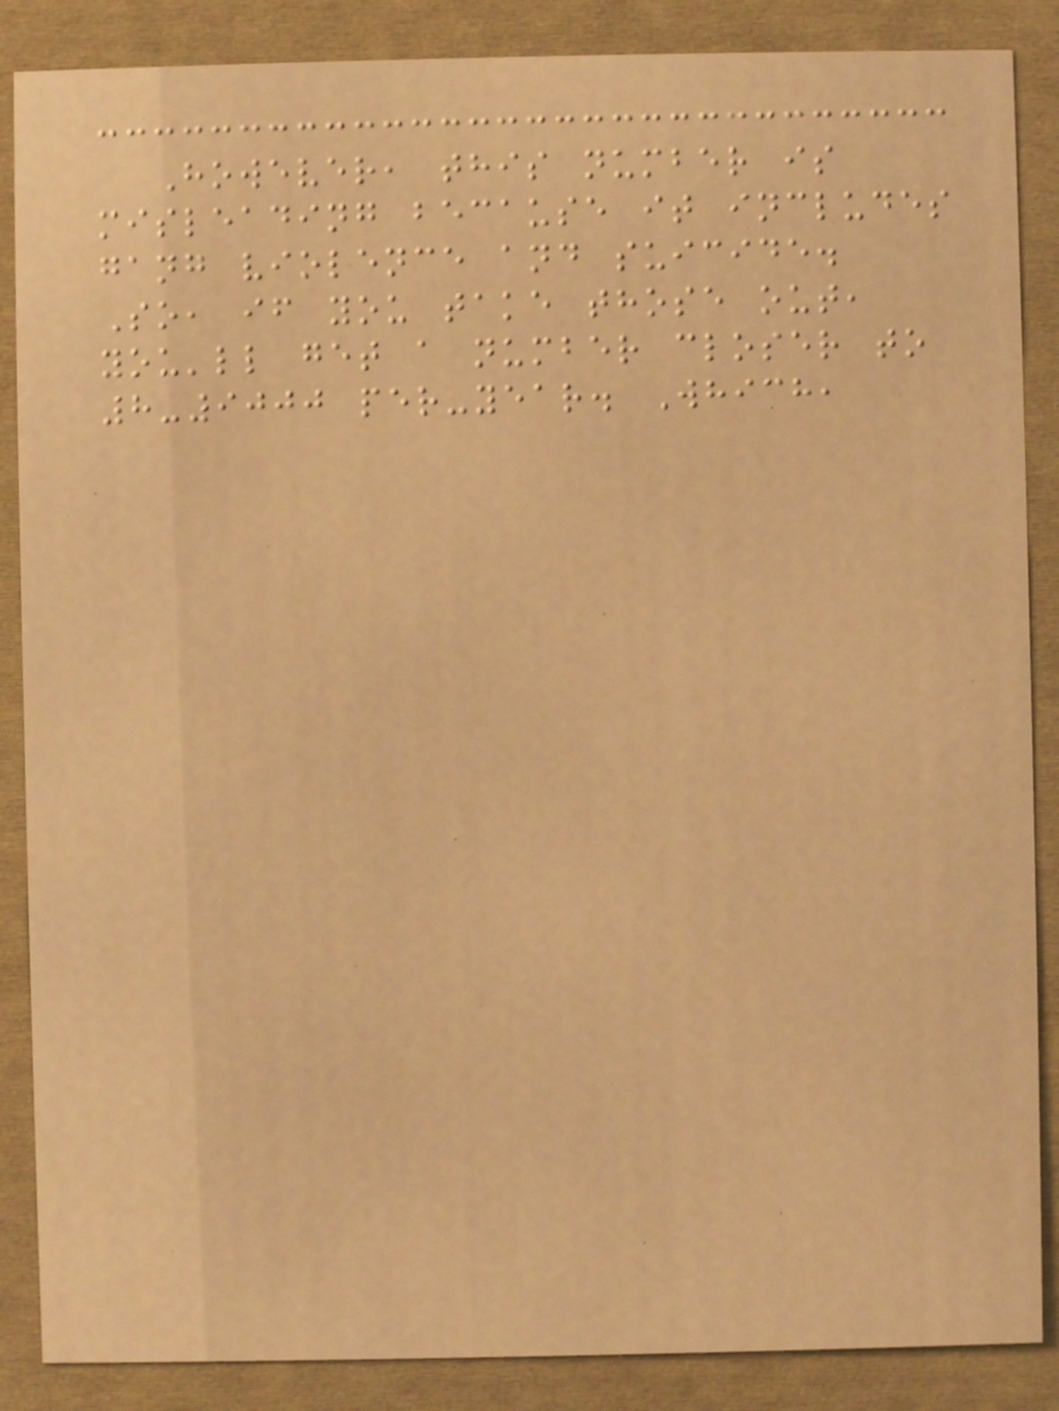However, this number is
misleading because it includes
gang violence and suicide.
So, if you take those out,
you'll get a number closer to
8-9000 per-year. Which,
